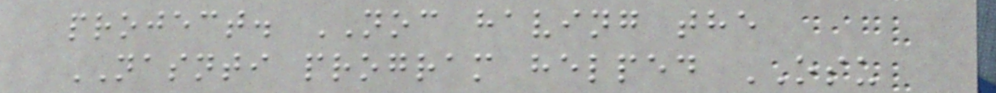project. NOC having the
NASNTI program helped OSU
